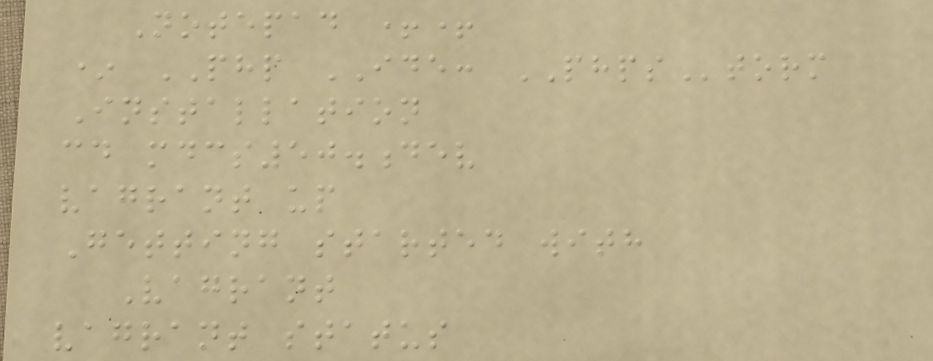Notepad ++
* PHP IDE: PHPStorm
Installation
cd mdcs50.dev
vagrant up
Getting started with
Vagrant
vagrant status
